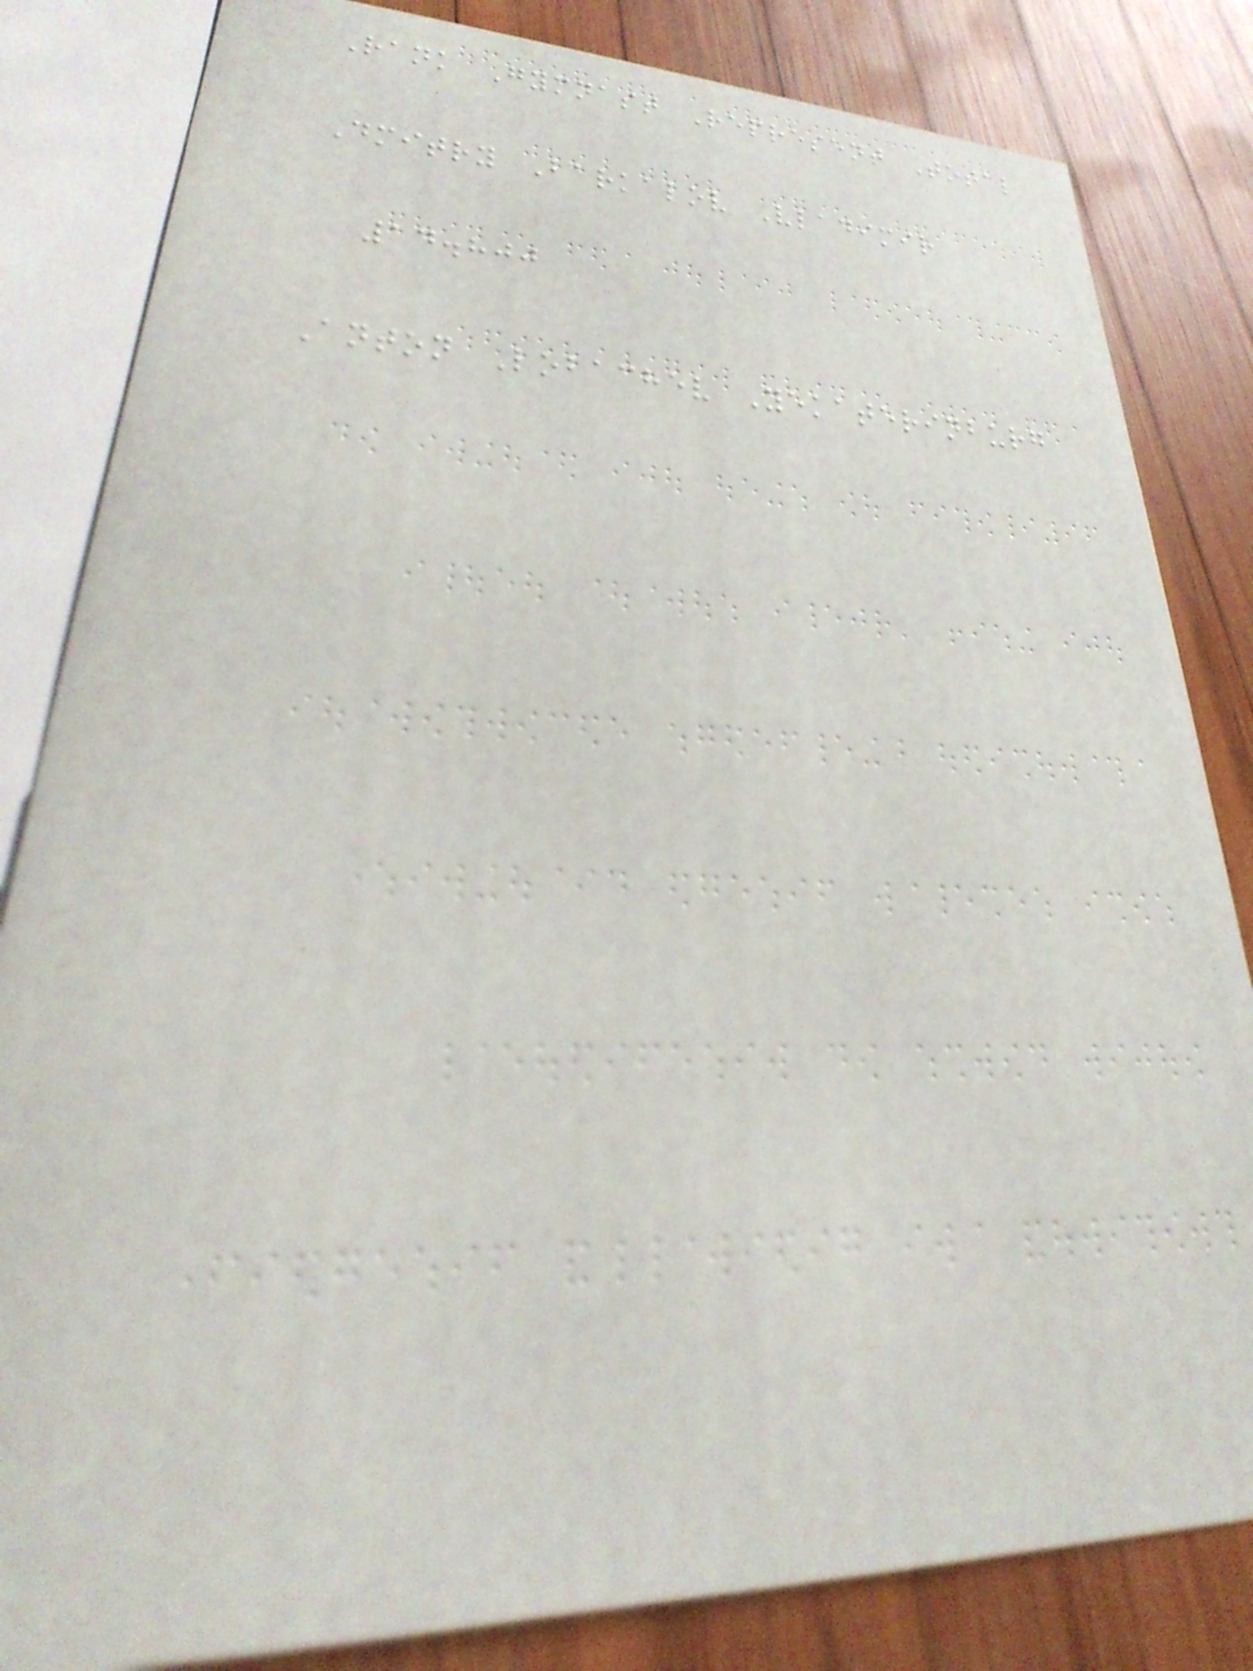Rank Gymnast Represent Total
Dmitry Barkalov Vladimir
14.800
Anton Lobachev Yekaterinburg
